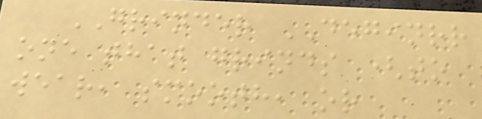GRINDER DEGINRR
one that grinds (to
wear, smooth, or
